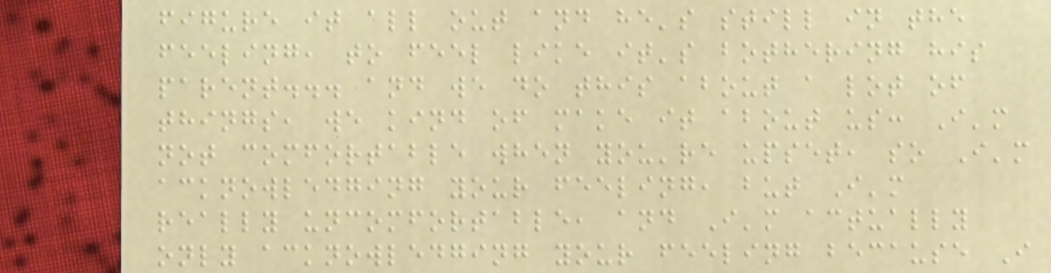figure it all out and he's still in the
feeling, to feel like it's bothering his
parent... and we do this about a lot of
things, we kind of make it about us: I'm
not comfortable when you're upset, so I'm
acknowledging your feeling, but I'm
really uncomfortable, and I'm actually
only acknowledging your feeling because I
